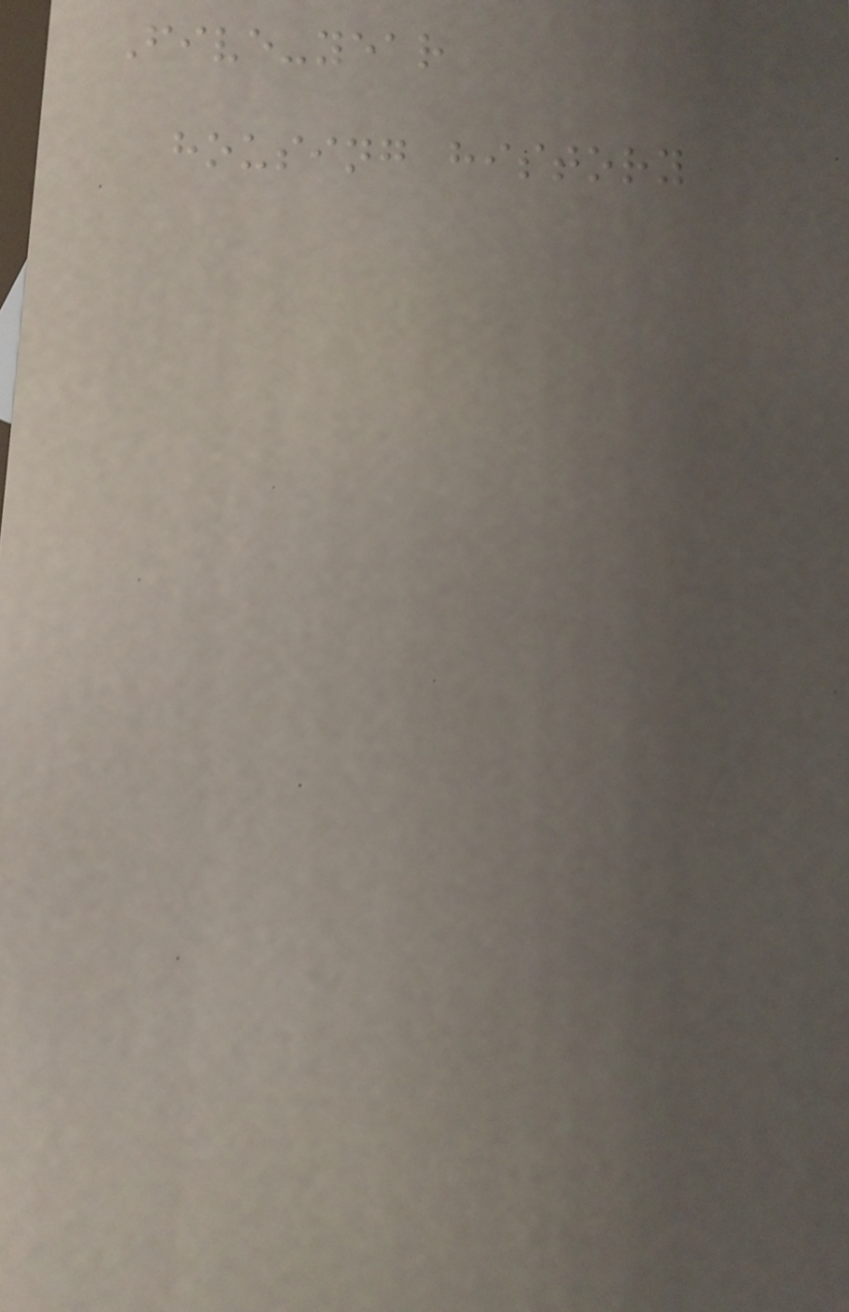Five-year
housing history
